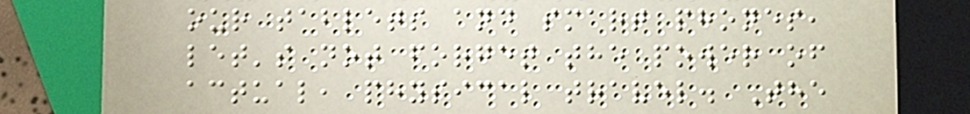our tablets and smart phones,
let's not forget the power of
actual, physical travel. The
